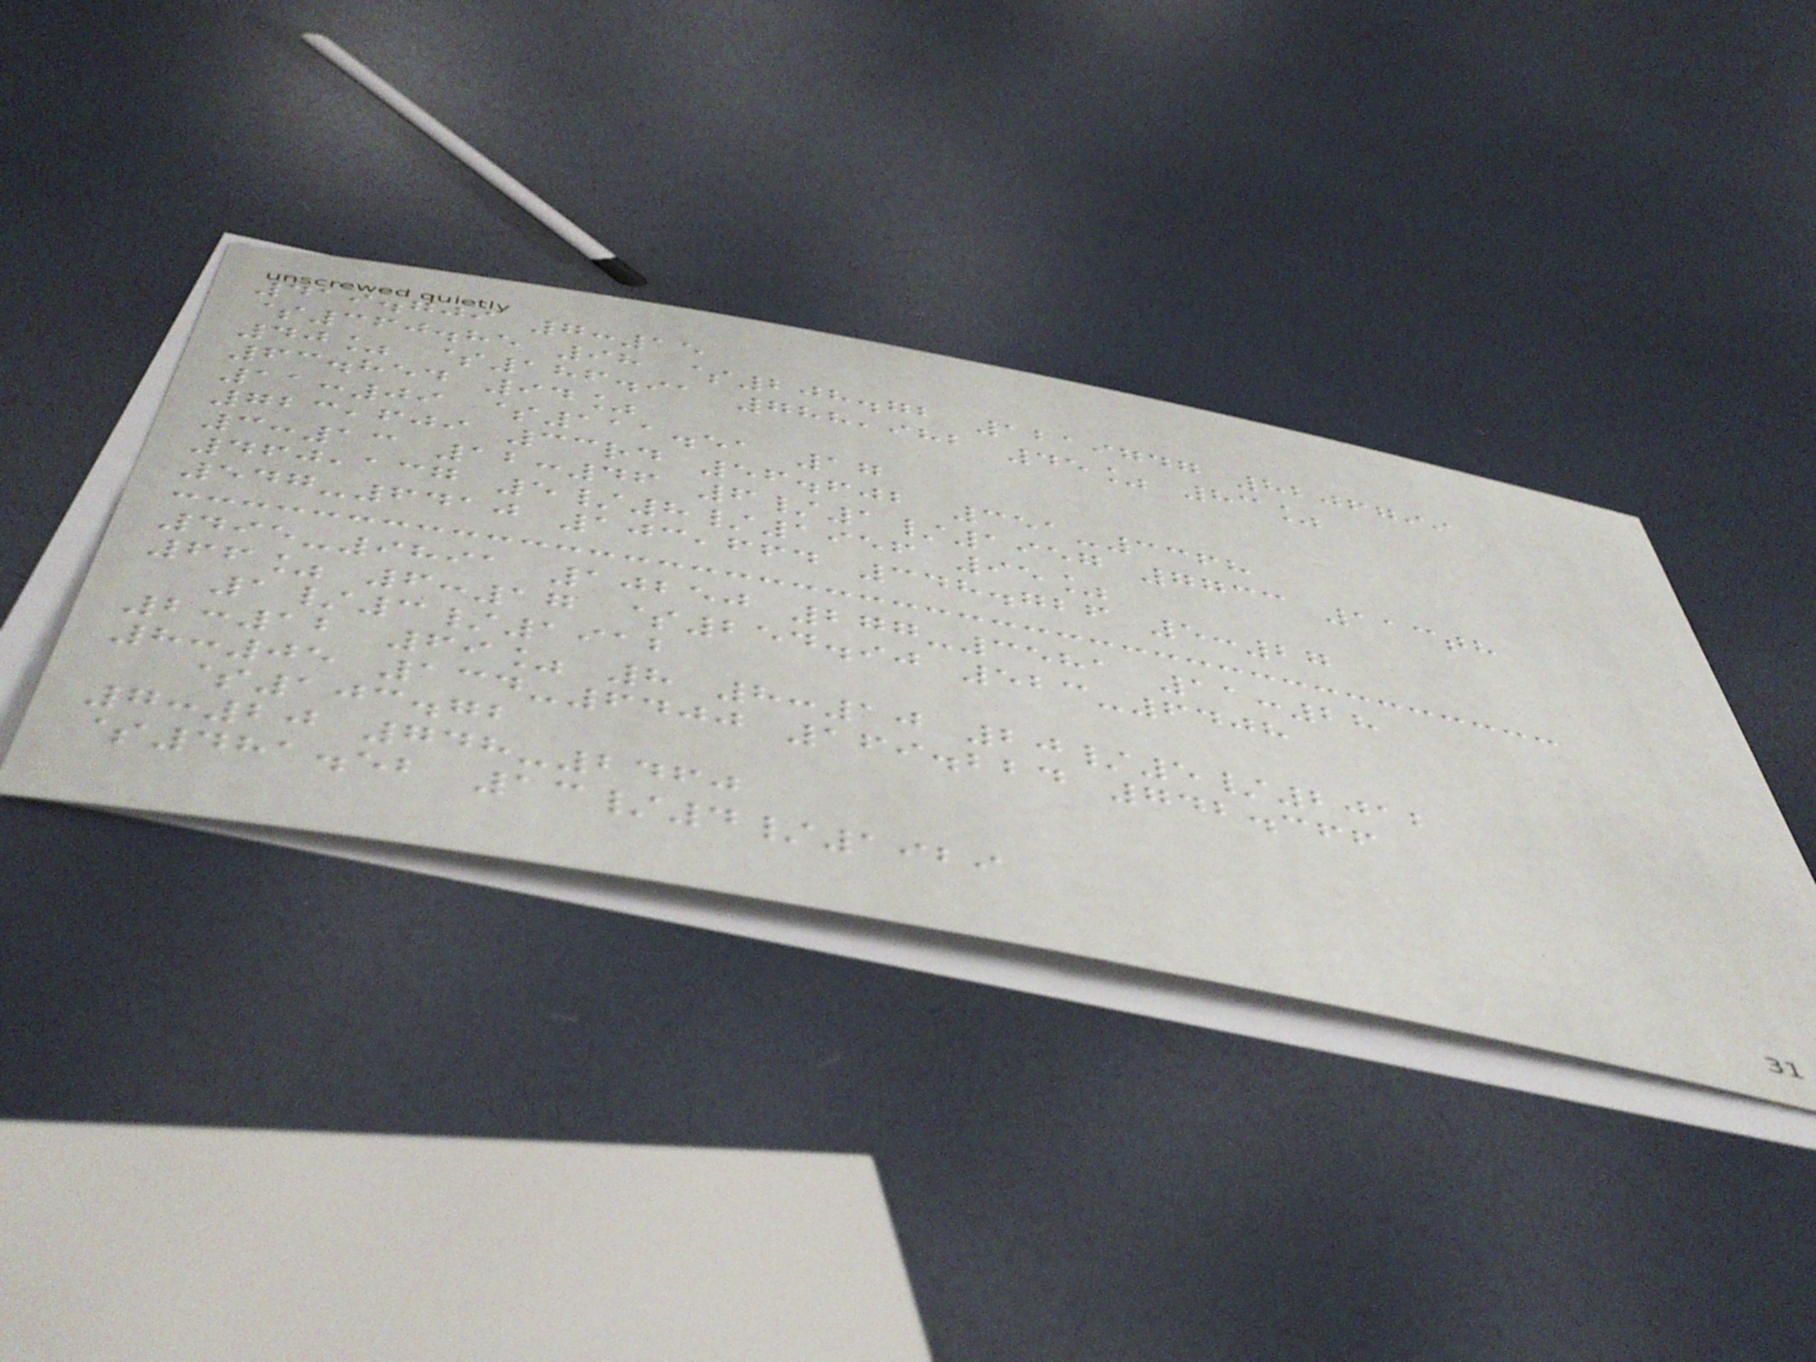419.709 7:15
$360.85 98 $208.72 1219747 8206799
40% $186.91 788,982 45% 83%
63.854 94%
11:09 $111.51 17
723,609 33rd 56.602 351-3368
3:13 12:46 6/1/1957 7733 113th
460,137 5/8/1956 95%
547-6410 103,664 348.726 5:27
495-9891 10250 277-3581 11:28
66% 6:17 $254.90 523-6408
1/3/1912
2:12 69% 8 8:10 20/5/2012
8:05 134-6400 169.224 742.366
$103.72
7:20 748-2460
$481.52 13/4/1929
